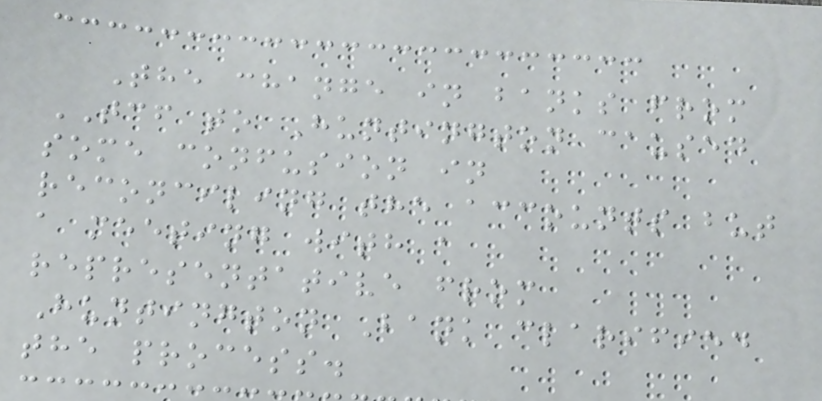The change in banks from
TCF to Huntington caused
some confusion in
reconciling the accounts but
a meeting with a
representative from
Huntington Bank clarified
the process.
